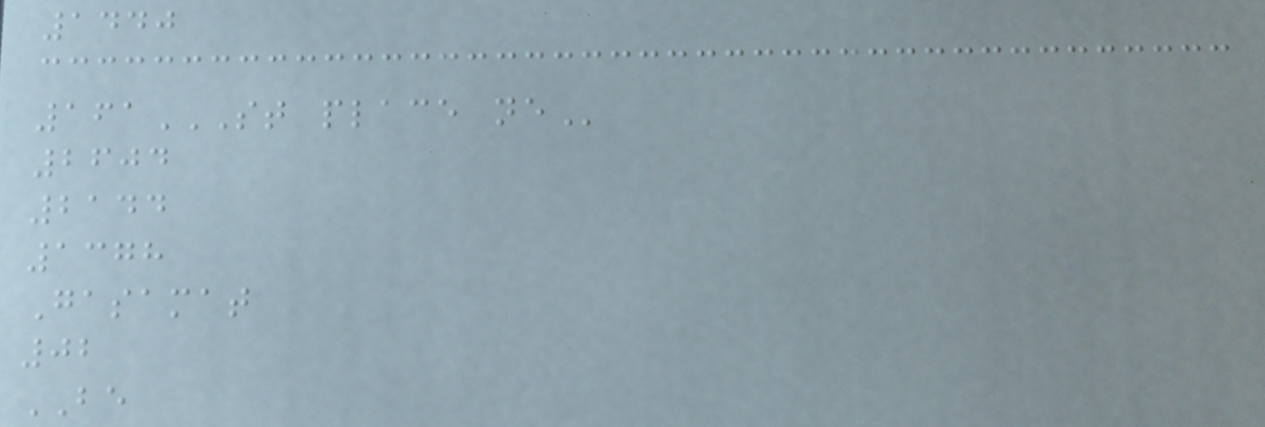1440
161ST PLACE NE
2604
2144
1378
Gasamat
02
BE
